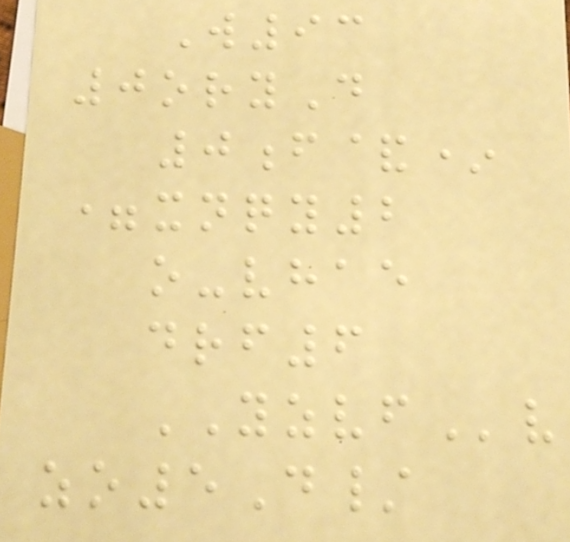W93
0oryD
0f&*
=xnqy2
o-vhae
drf6
YZVFv
zo5D/
